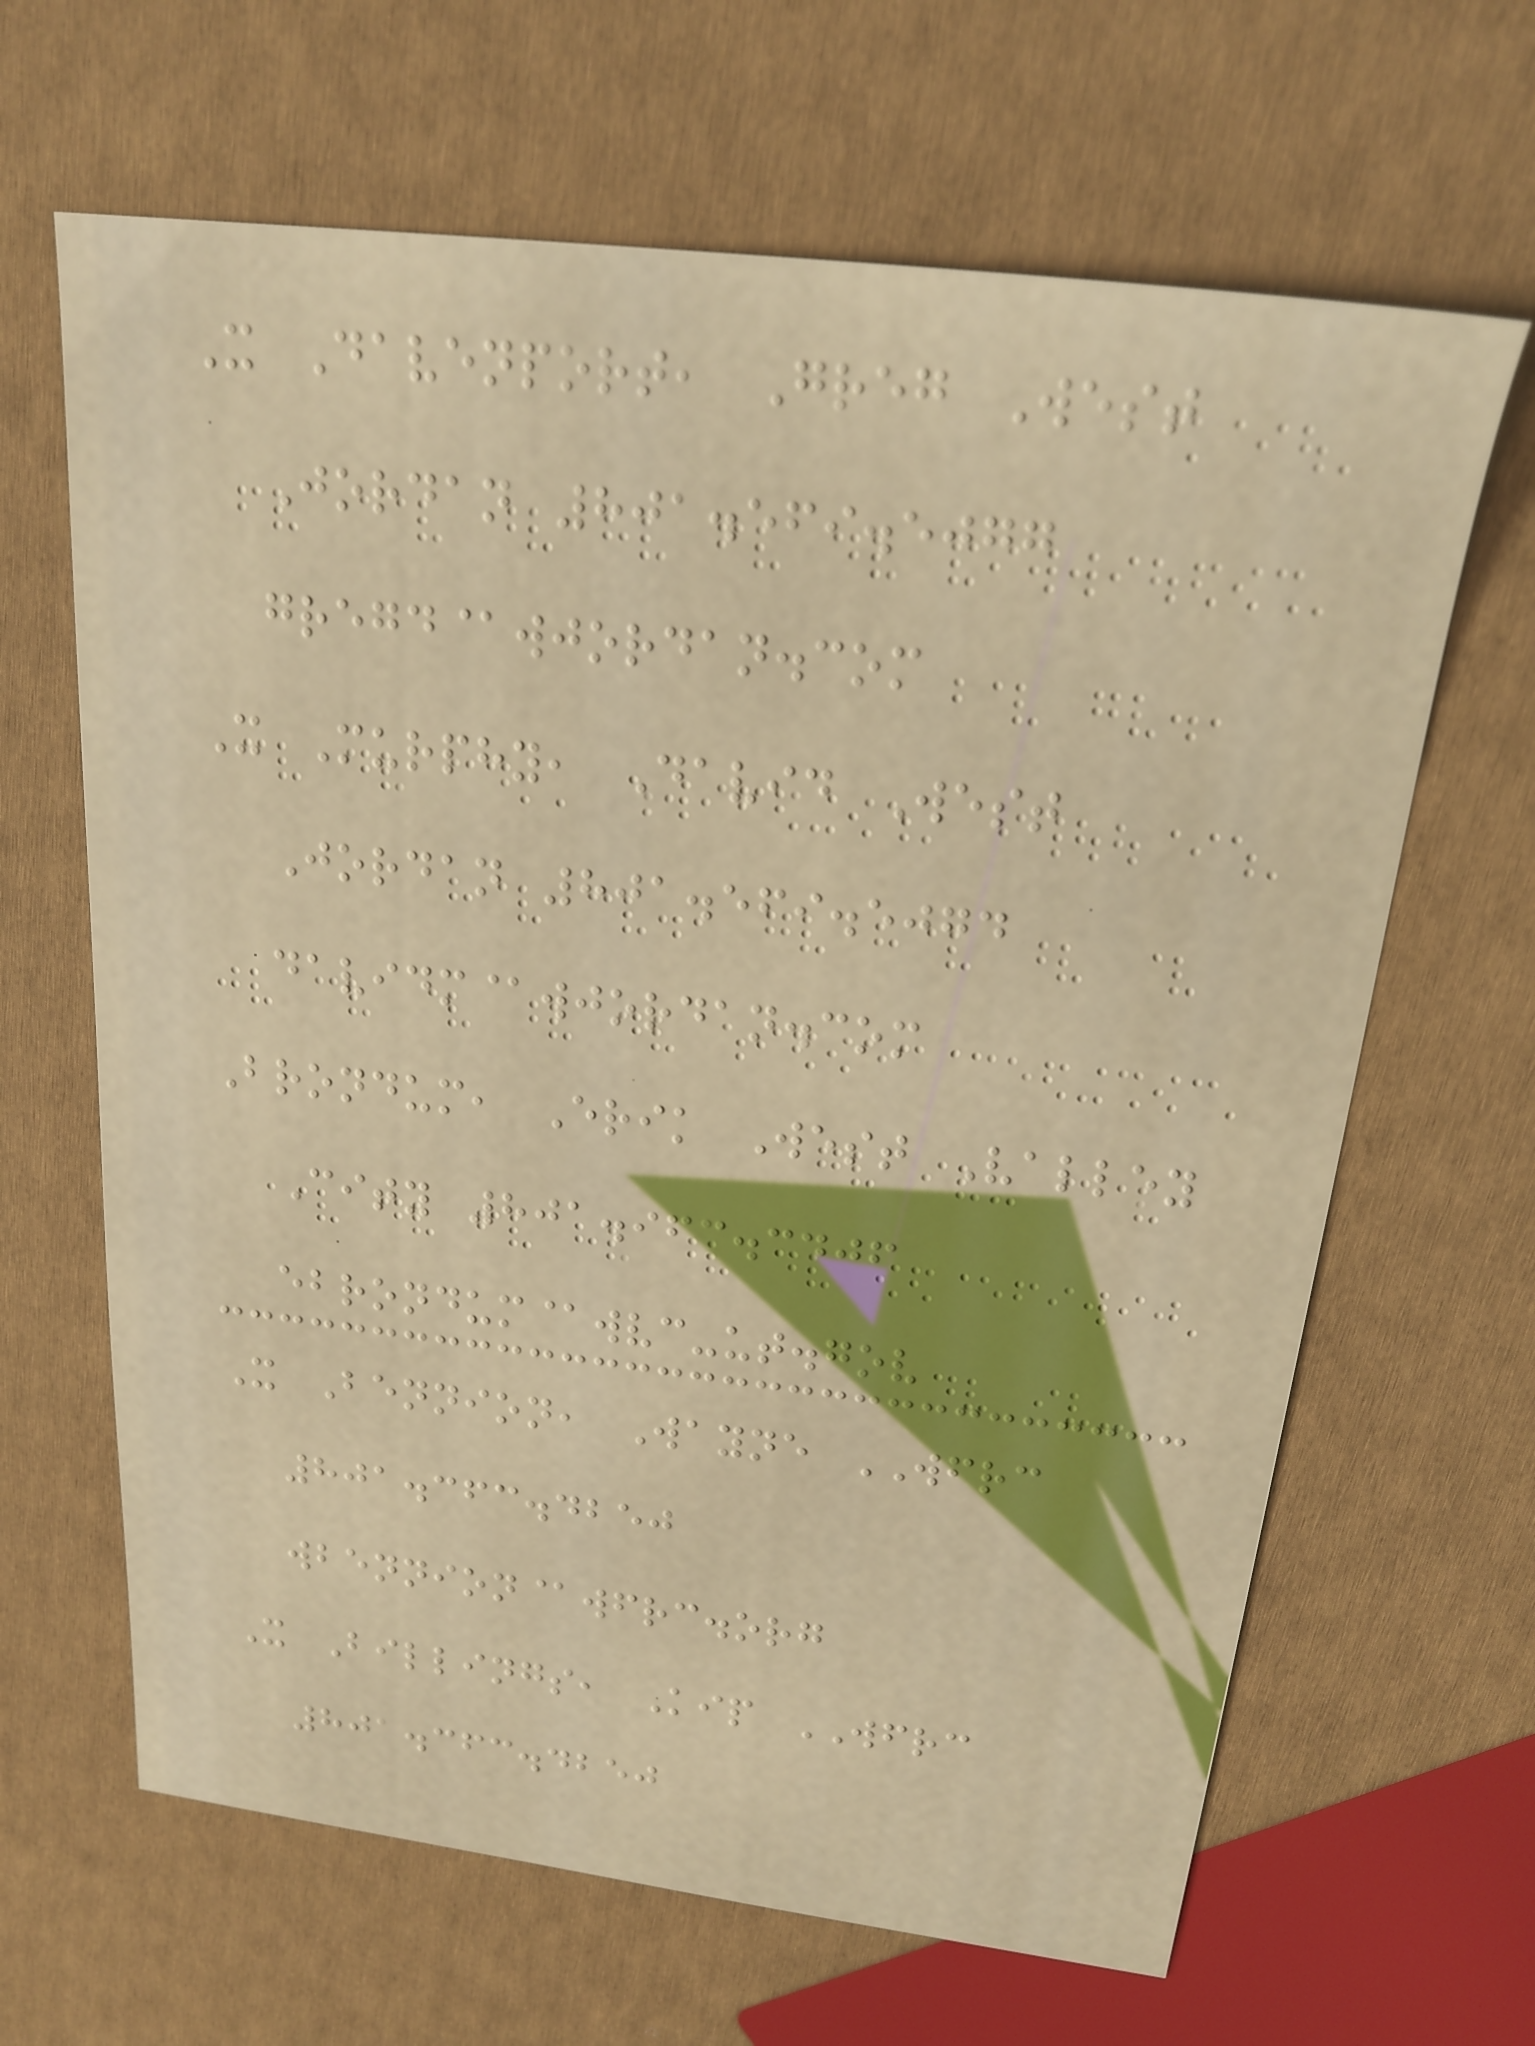X Davenport, Greg West
Jordan 801.569.5077
gregd@wjordan.com
X Murphy, David West
Jordan 801.569.5074
davidm@wjordan.com
Brondum, Erik West Valley
City 801.963.3406
ebrondum@wvc-ut.gov
X Bennion, Wayne WFRC
801.363.4250
wbennion@wfrc.org
X Billings, Kip WFRC
801.363.4250
